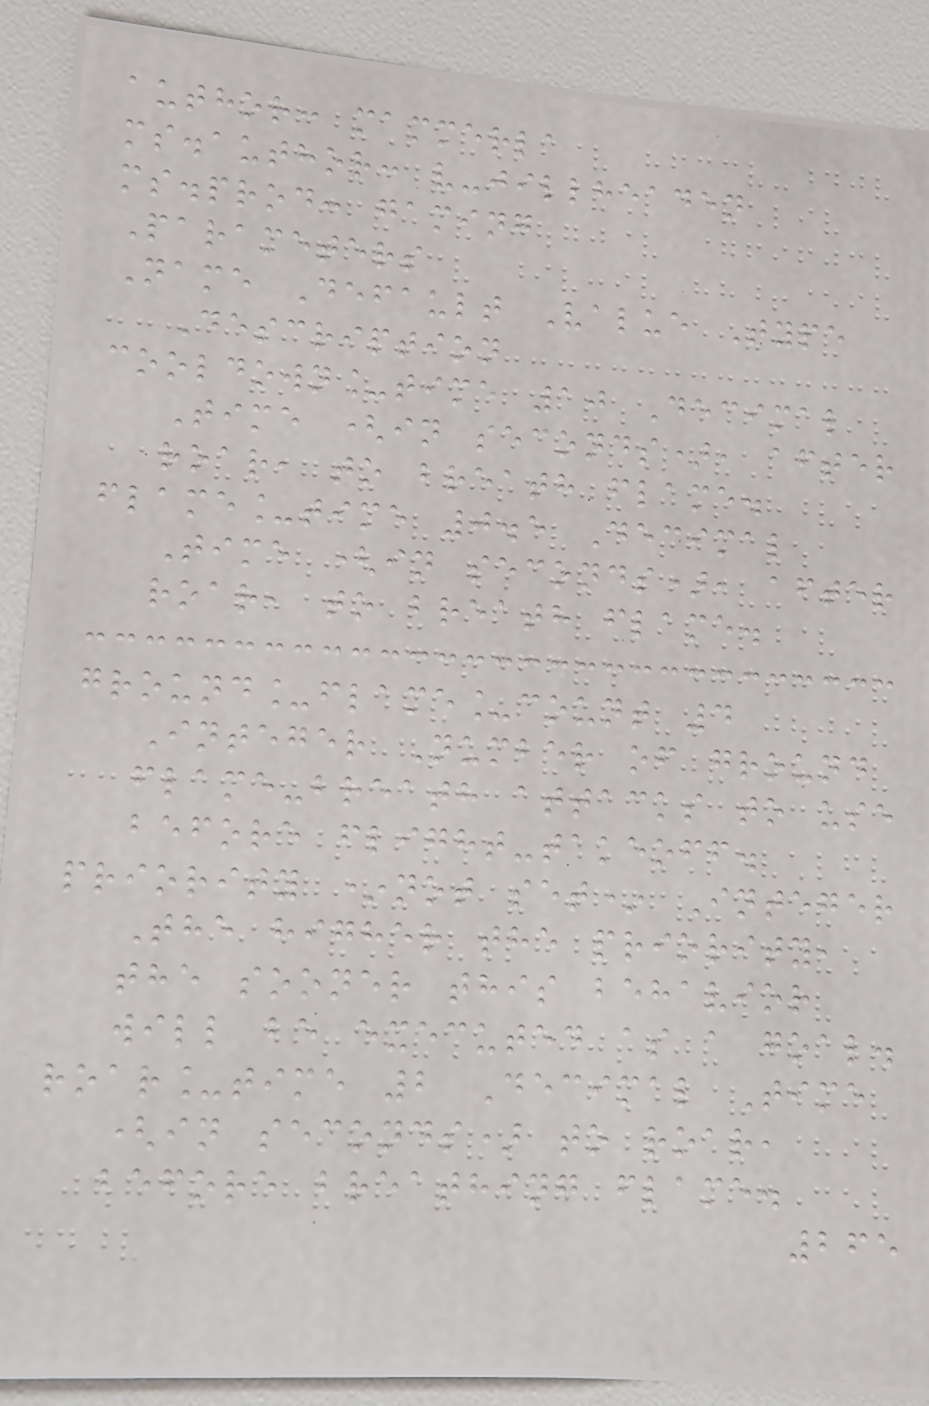author: mammerla
ms.author: v-jillheaden
ms.prod: gaming
Parameters
Name Default Value Type
Description
cooldown_time 10 Decimal
Time (in seconds), after
roar, to breath flame.
flame_time 0.5 Decimal
Time (in seconds), after
roar, to breath flame.
ground_flame_count 4
Integer Number of ground
flame-breath attacks to use
before flight-takeoff.
priority *not set* Integer
The higher the priority,
the sooner this behavior
will be executed as a goal.
roar_time 2 Decimal Time
(in seconds) to roar,
before breathing flame.
265
